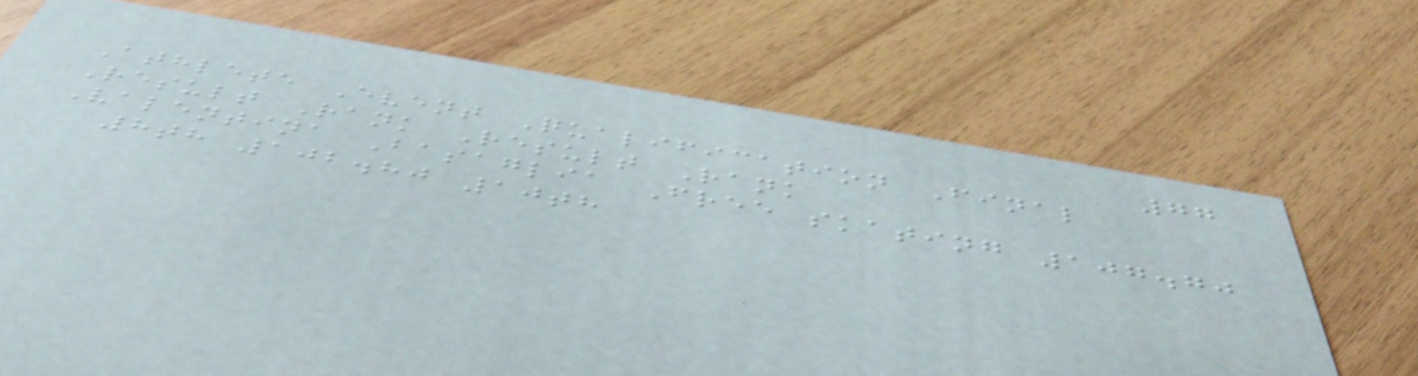77
Athlete Event Qualification Final
Result Rank Result Rank
Valentina Basaglia Free skating 107.70
8th 102.80 10th
